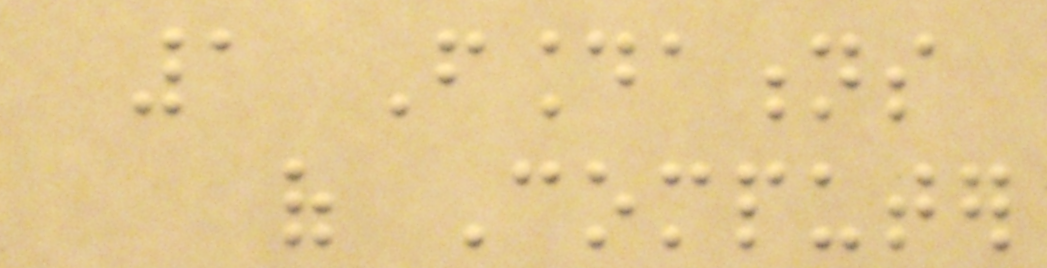1 Foundations
of Computer
